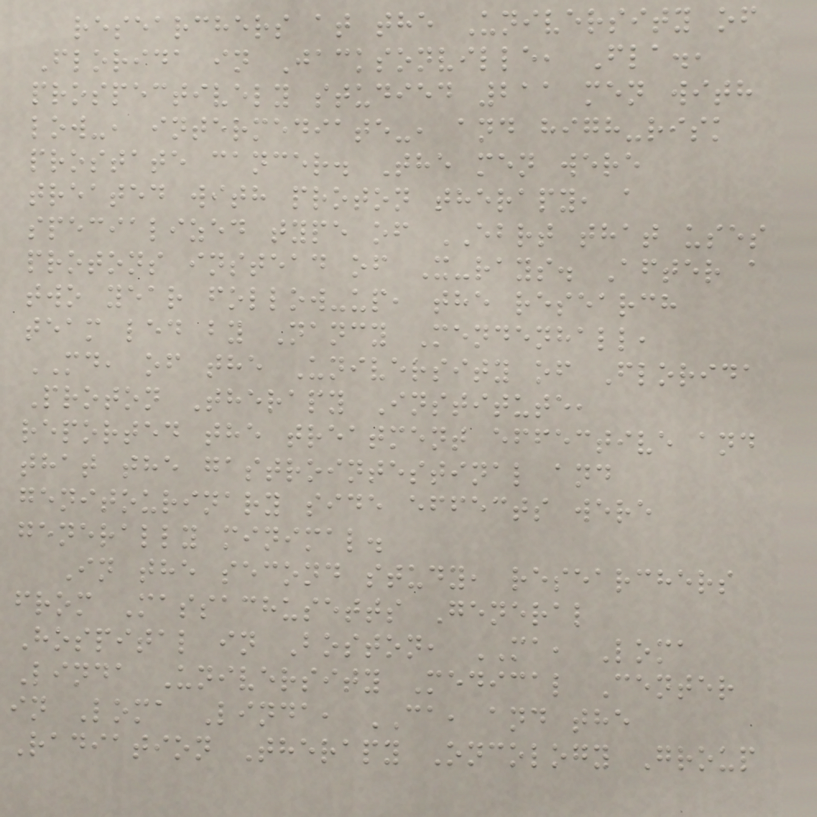researchers at the University of
Florida in Jacksonville, Fla.,
prospectively studied 211 men with
low-, intermediate-, and high-risk
prostate cancer. The men were
treated with proton therapy, a
specialized type of EBRT that uses
protons instead of X-rays. After a
two year follow-up, the research
team led by Nancy Mendenhall,
MD, of the University of Florida
Proton Therapy Institute,
reported the treatment effective and
that the gastrointestinal and
genitourinary side effects were
generally minimal.
In the second study, researchers
from Massachusetts General
Hospital in Boston, MA, Loma
Linda University Medical Center
in Loma Linda, CA, and the
Radiation Therapy Oncology Group
